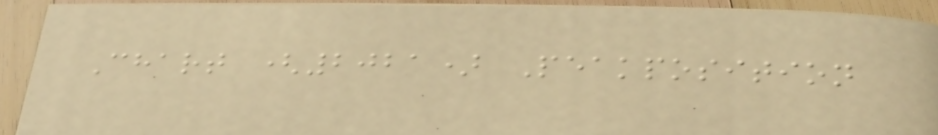Chart (2021) Peakposition
